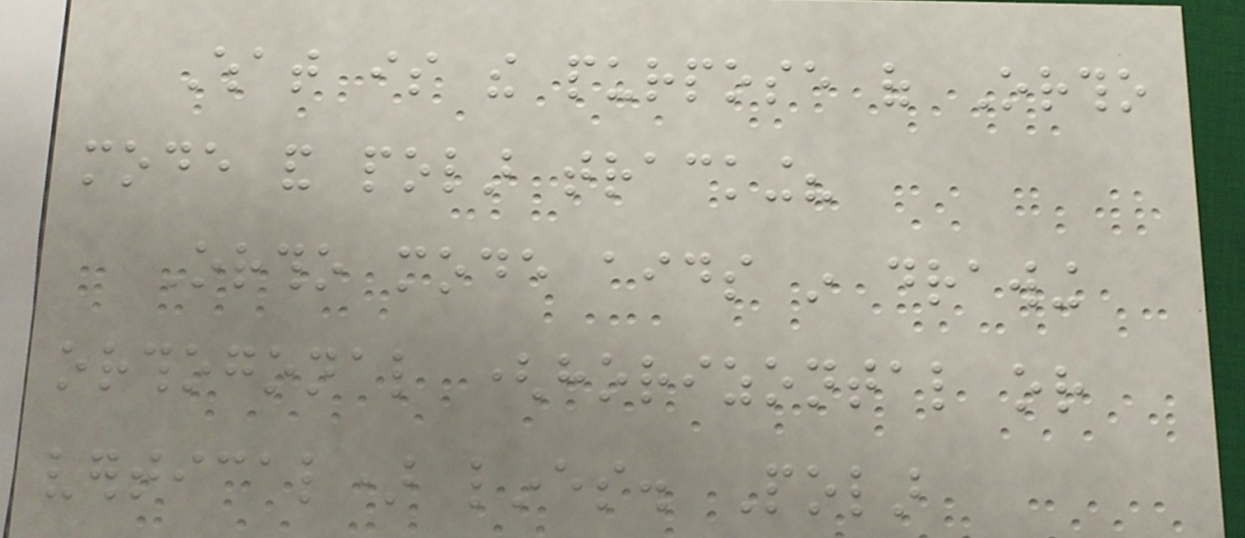What is the purpose of Ortho
mode and polar tracking?
Ortho mode aids in drawing
orthogonal (horizontal or
vertical) lines. Polar
